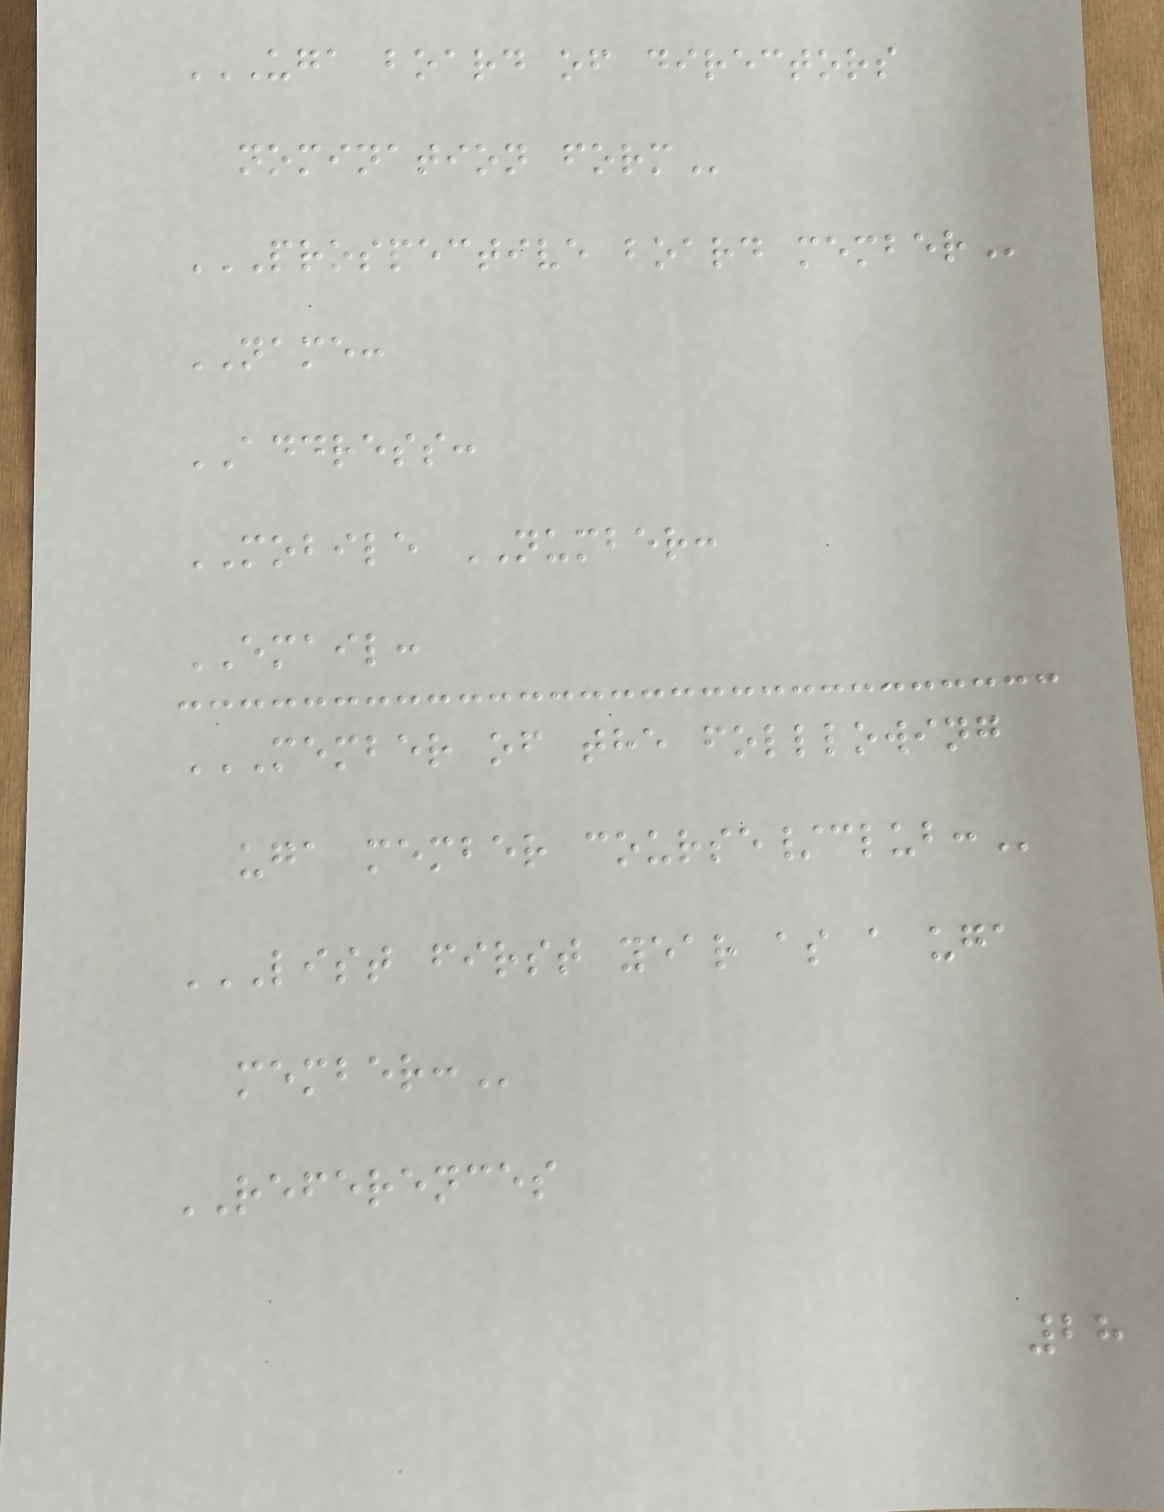UGA BOARD OF DIRECTORS
NOMINATION FORM
PROSPECTIVE BOARD MEMBER
NAME:
ADDRESS:
MOBILE NUMBER:
EMAIL:
MEMBER OF THE FOLLLOWING
UGA MEMBER COURSE/CLUB:
LIST FIRST YEAR AS A UGA
MEMBER:
REFERENCES
28
